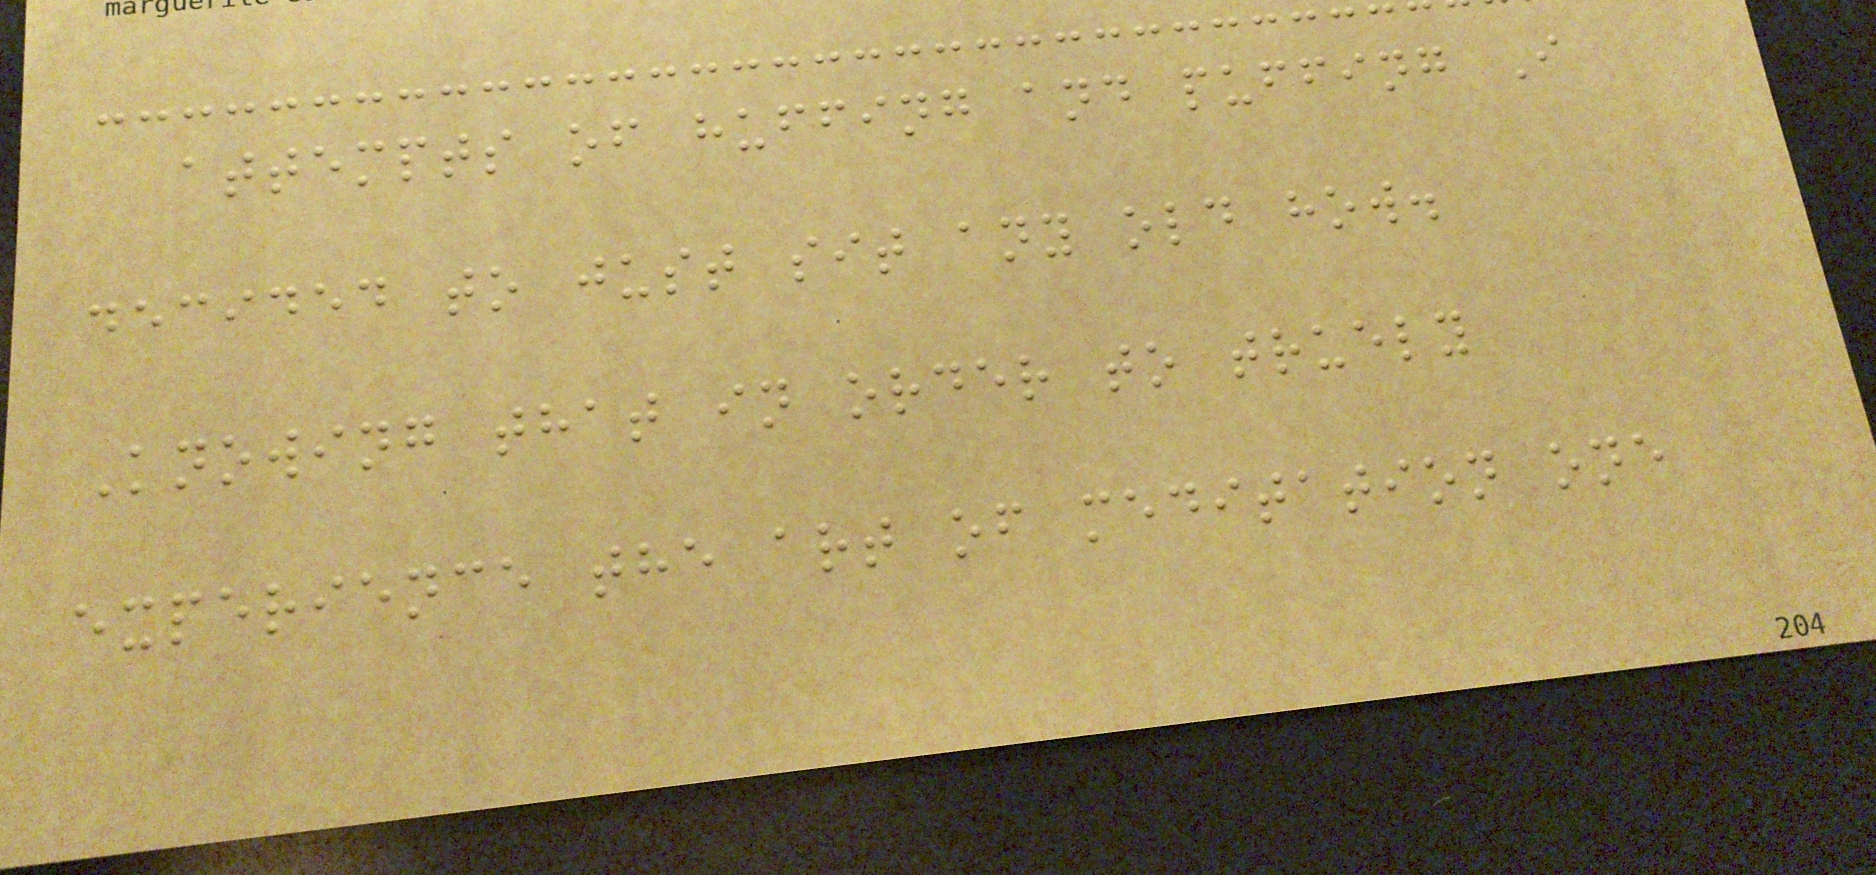attempts of huffing and puffing I
decided to just sit any old how.
Knowing that in order to truely
experience the art of meditation one
